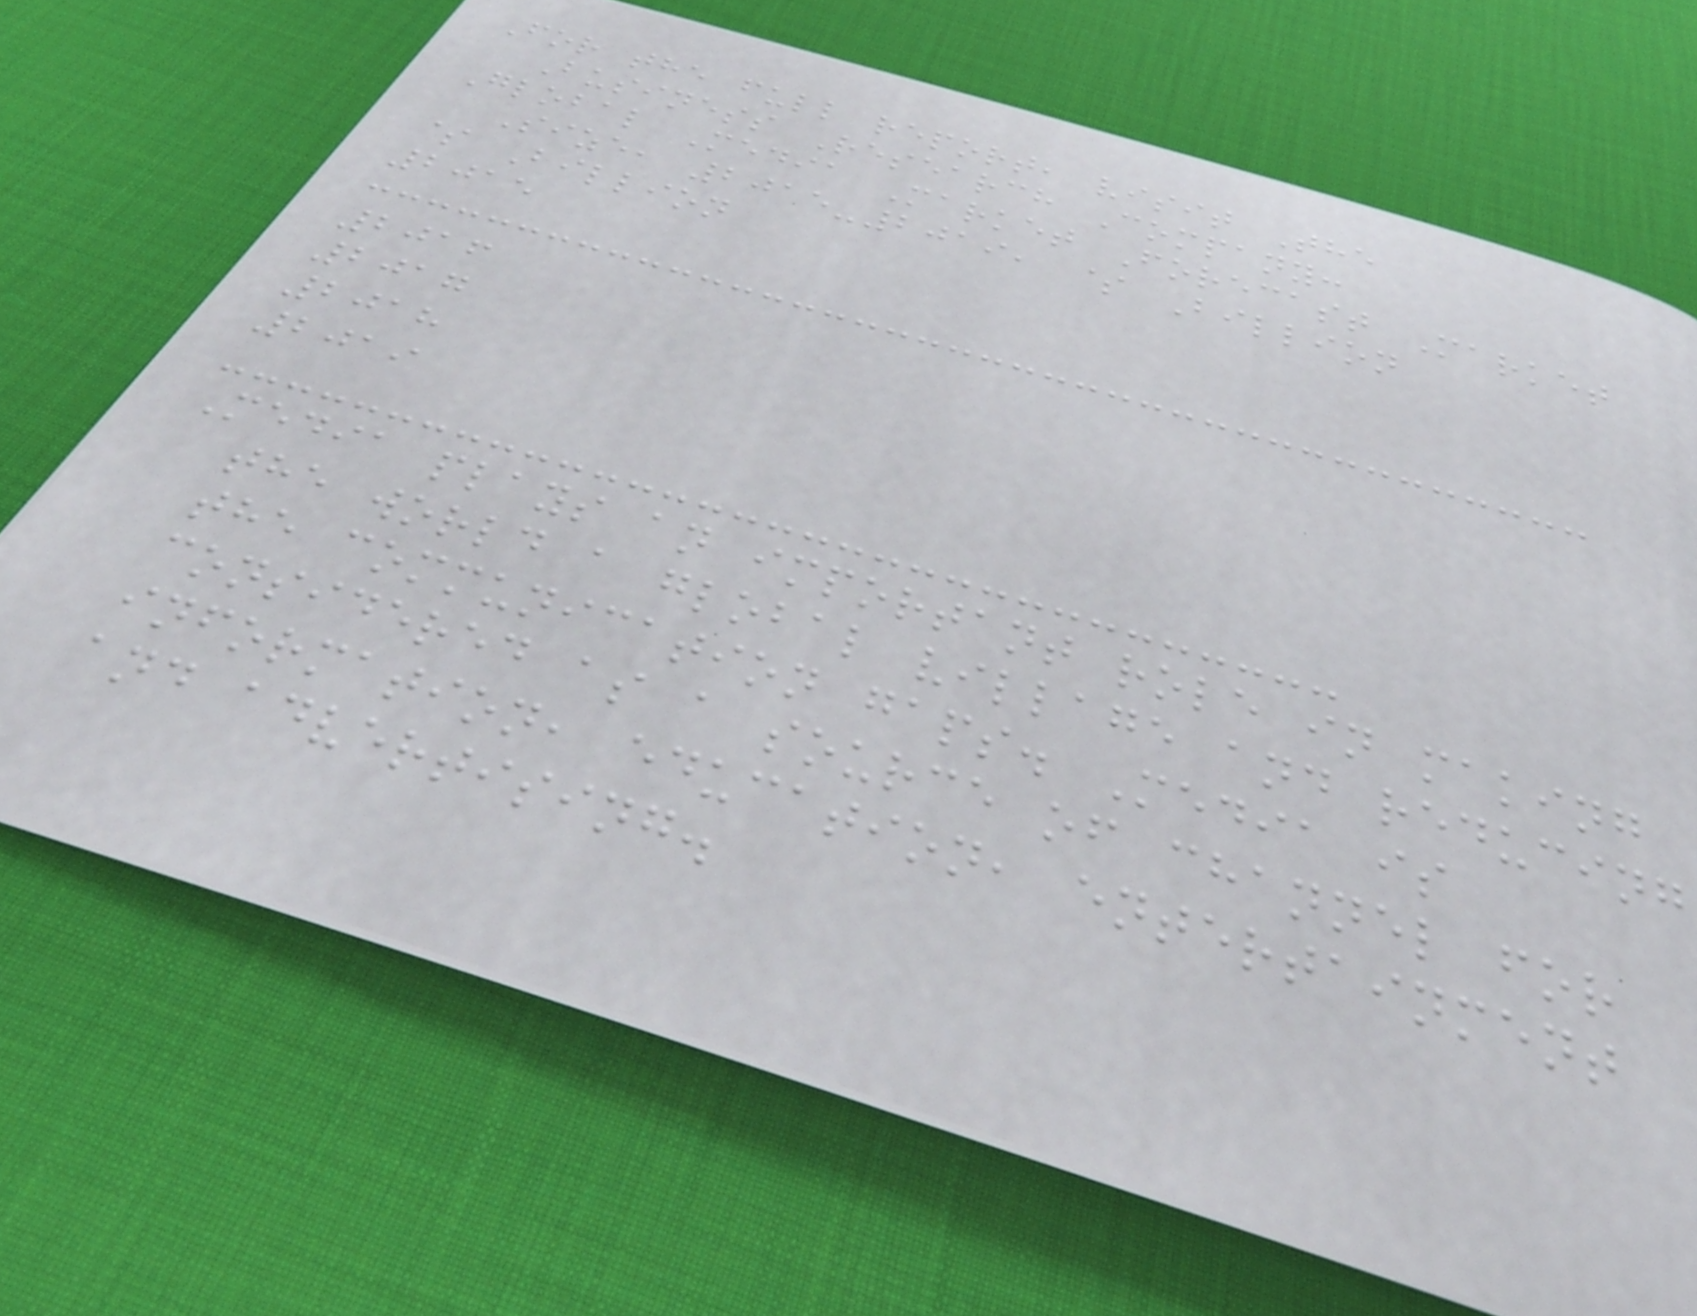For the full report, visit The
Business Research Company:
Global Media Market Forecast Market
Size, 2015-2019, $ Billion
$ Billion
2015
2016
2017
2018
2019
Media plays an important role in making
the world a global village and reducing
the communication gaps. Media is
considered as a source of channel for
information, education, entertainment
and advertising.
